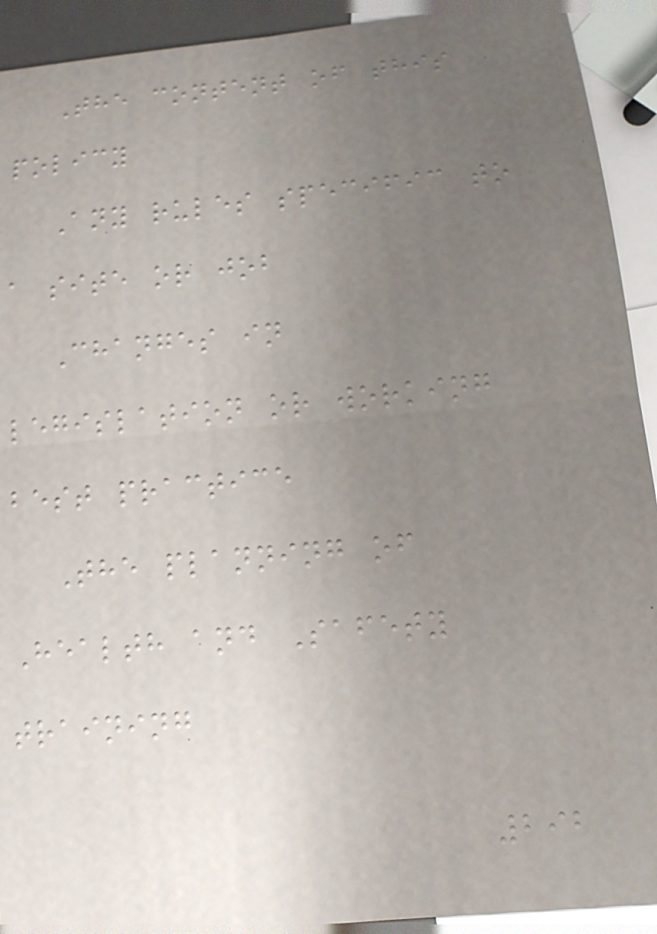The content of this
policy
Any rules specific to
a site or job
Changes in
legislation or working
best practice
The planning of
Health and Safety
training
292
